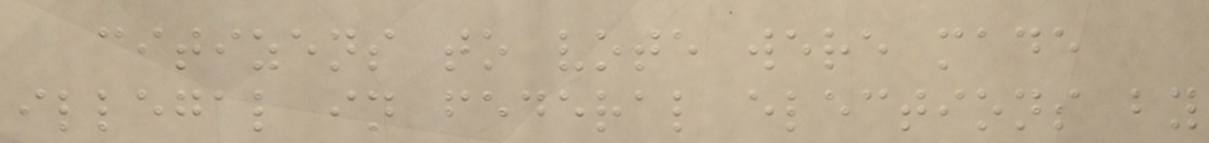citizens to vote were made
illegal in federal elections by
